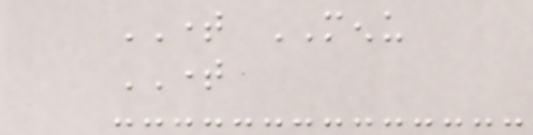TIME MENU
TIME
